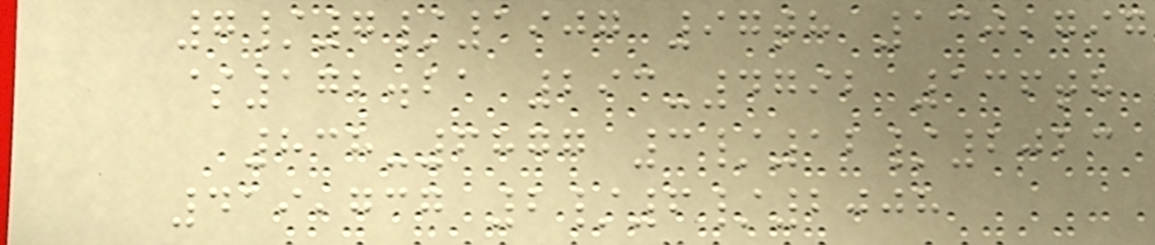7/7/1907 97th 130,797
$172.21 293-4792 136th
838-6877 3/12/2023
419,737 2/6/2008
